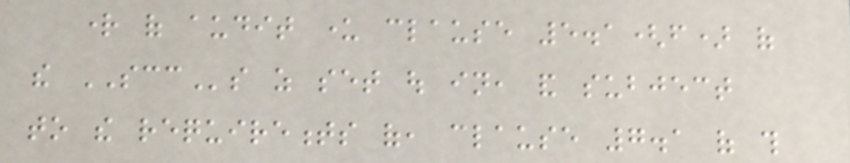right of audit under clause 5.1(f) of
the SCCs as set out in, and subject
to the requirements of, clause 7.1 of this
